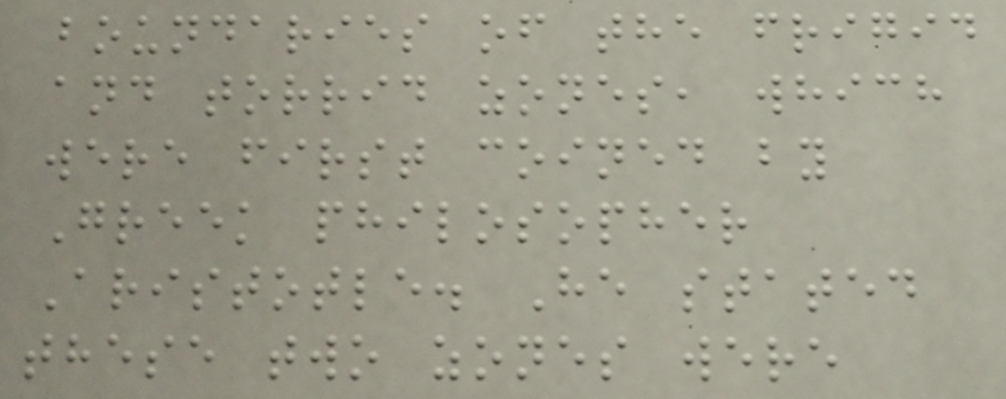boundaries of the frigid
and torrid zones, which
were first coined by
Greek philosopher
Aristotle. He stated
these two zones were
